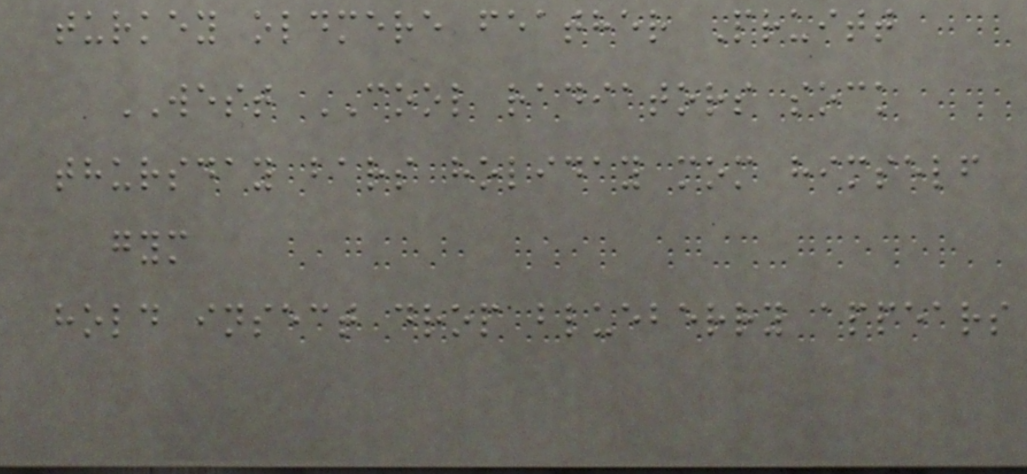turkey oldmere feather Pruitt
WEST COOL radiators sock
thursday bars holiday mom himself
gym
hold insect drop blueberry appears
